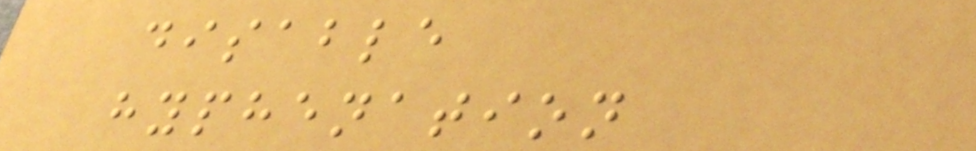disable
hyphenation
